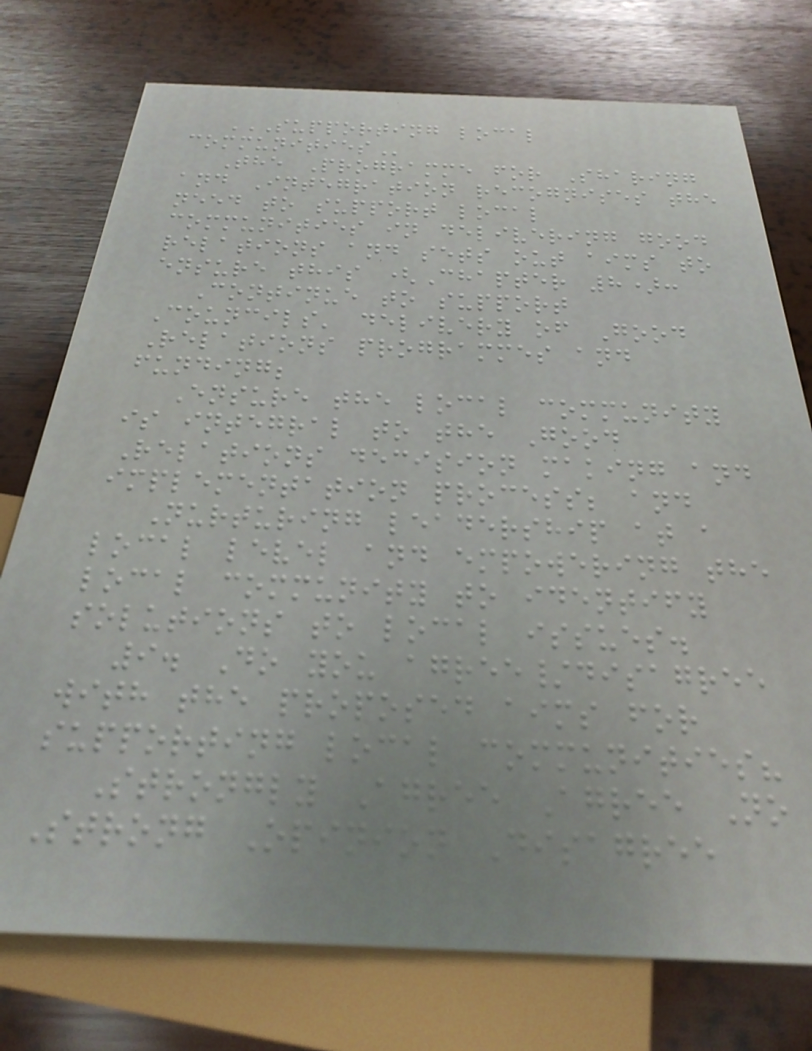SUPPORTING LOCAL
COMMUNITIES
The Programme for Sharing
and Integration recognises the
need to support local
communities in delivering good
relations and sets out aims to
ensure this (Chapter 8):
Continue to support
Councils' delivery of Good
Relations programmes and
funding;
Ensure the local community
is integral to the Good
Relations decision making and
implementation process; and
Nurturing leadership at a
local level and empowering the
local community to identify
solutions to local issues.
9. Do you agree/disagree
with the proposed aims for
supporting local communities?
Strongly Agree Agree No
Strong Opinion Disagree
